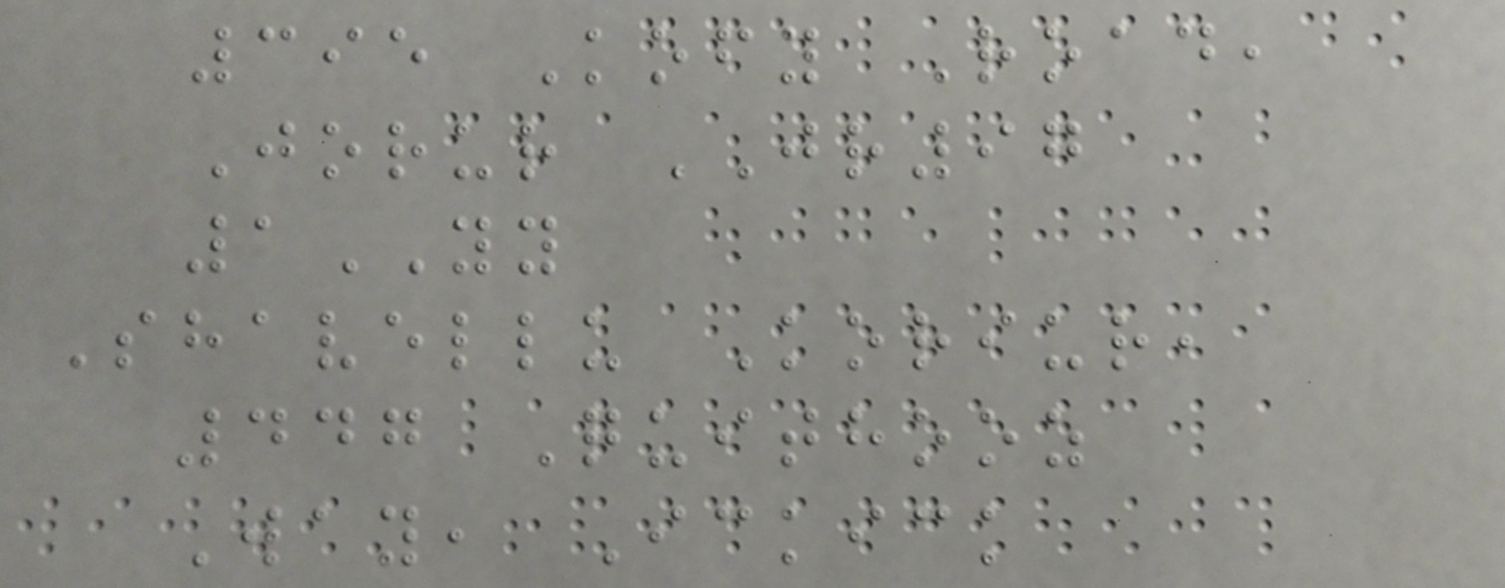395 Kofy Road,
Jorur JR97
1YY
Shavellu Koriur,
447 Quithooz
Way, Ickick
